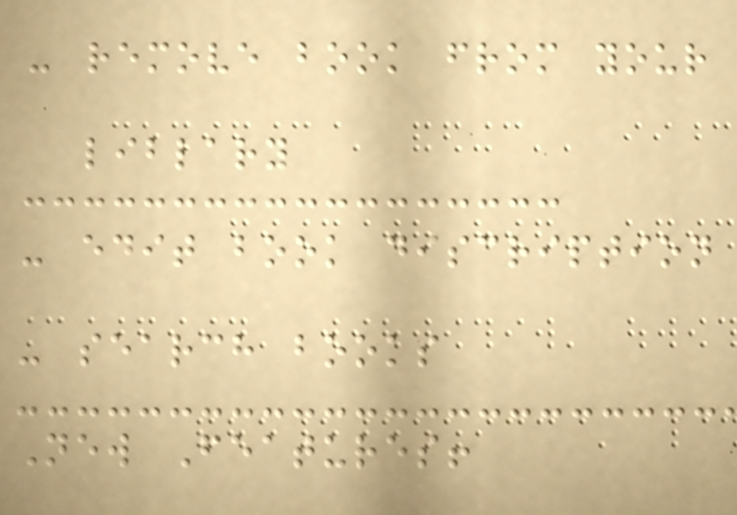- remove book from your
liblary
- edit book discription
- search books
New Features!
